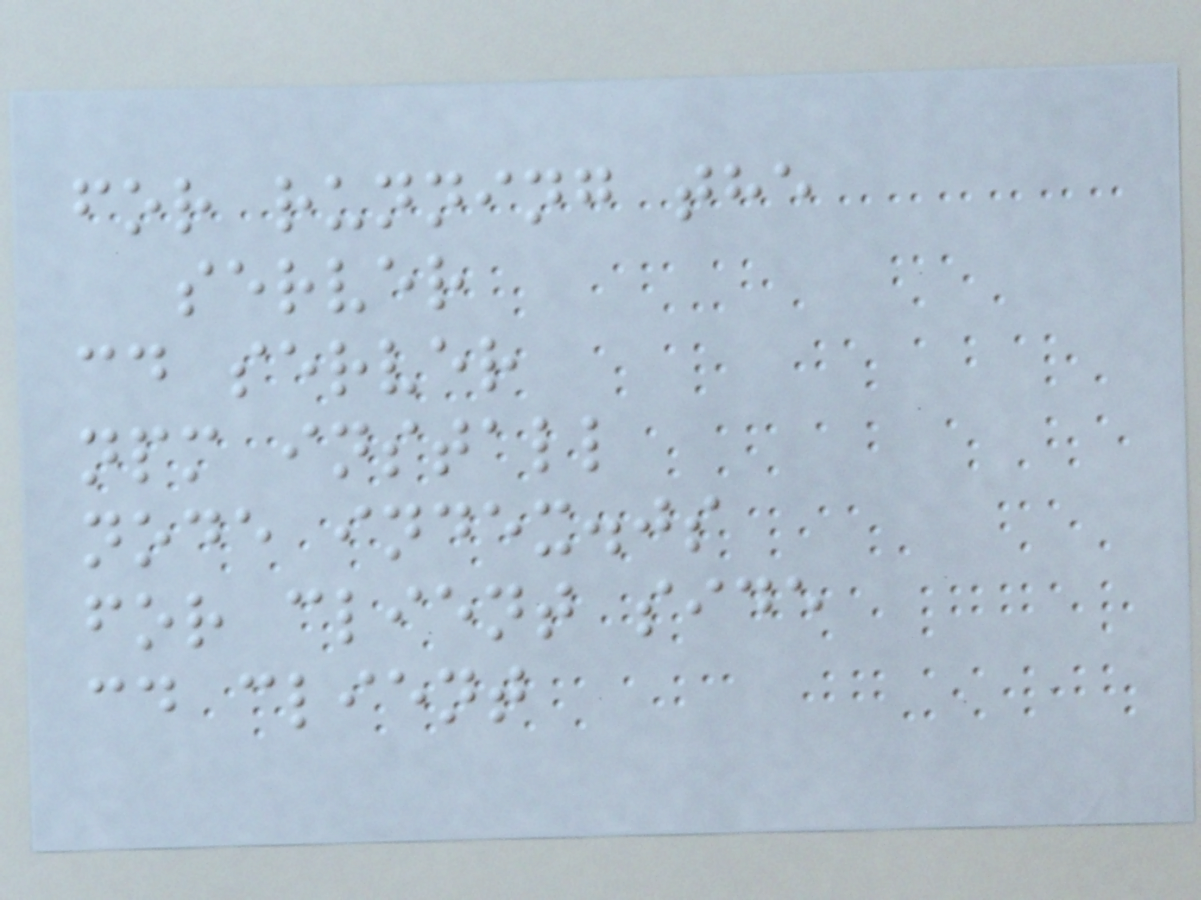for running the
server
cd server
npm install
node index.js
for client side
cd client
